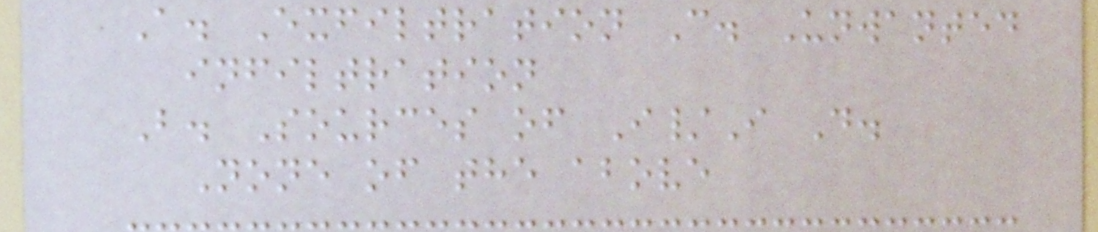A. Exfiltration C. Unwanted
infiltration
B. Sources of I/I D.
None of the above
